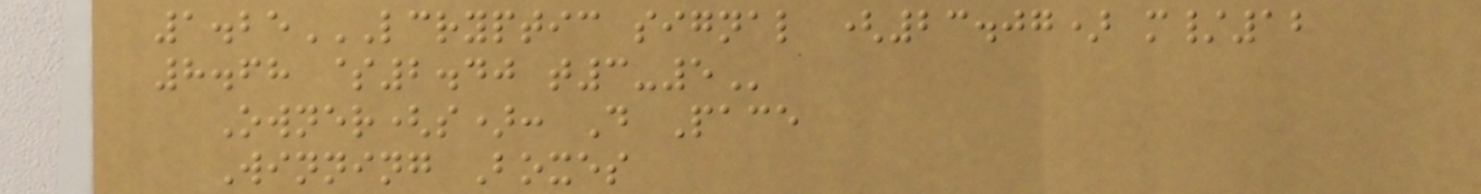1.25LCRYPTIC SIGNAL (23.07) M/12
8.68 $2.40 T3-5
Owner(s): D Pace
Winning Boxes
